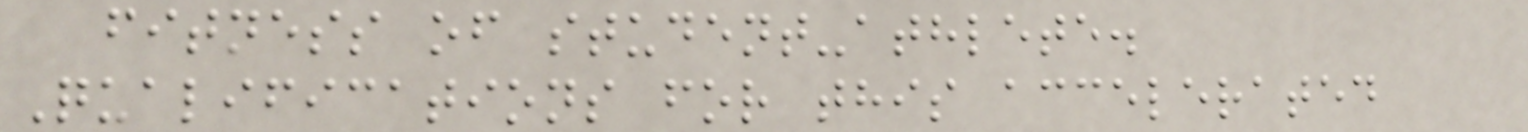fitness of student-athlete.
Qualifications for this accelerated
